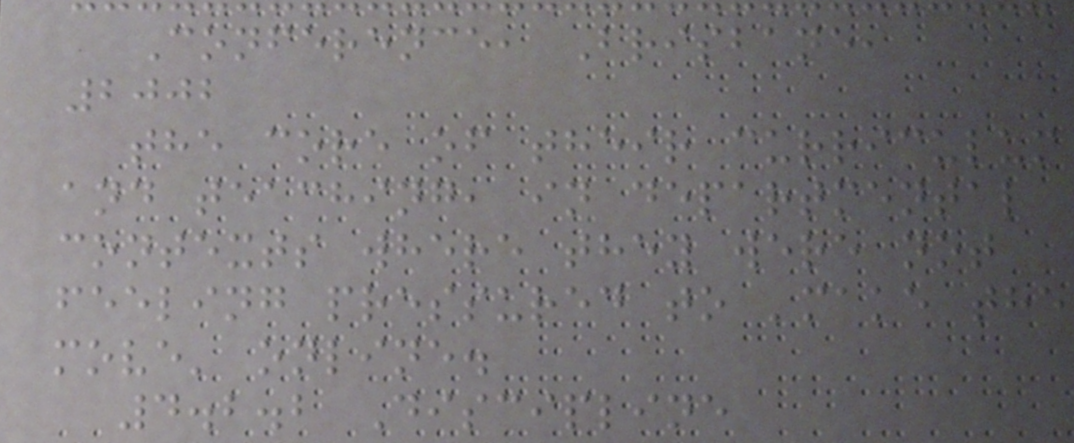Conference, Brisbane,
2002
the core of their curriculum
and teaching, in departmental
contexts where they were not
feeling pressured to 'make the
move' online.
4.2.2 Discipline
